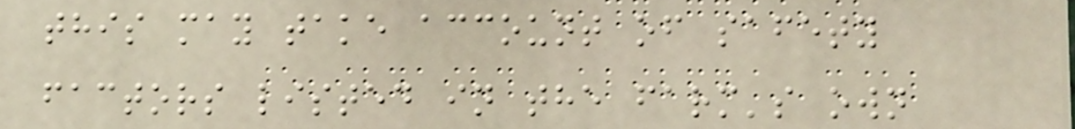this may take account of safety
factors listed in the farm's own
